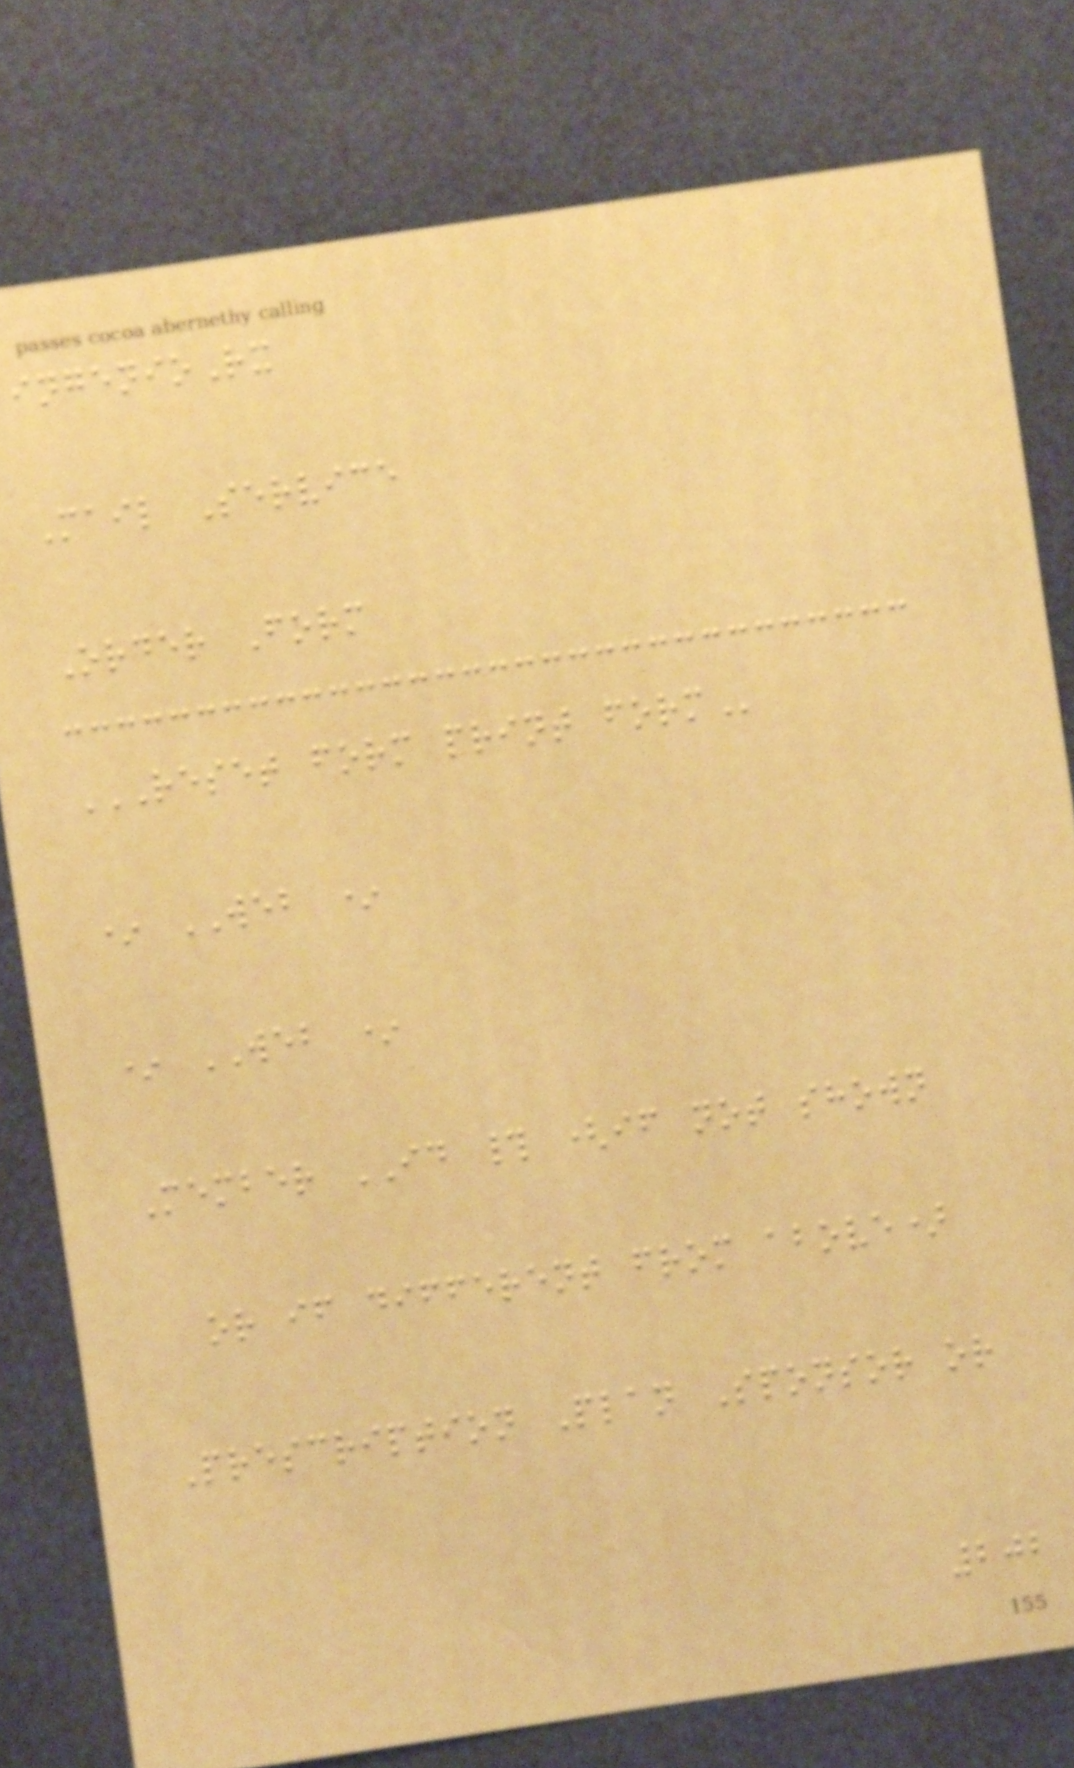ingenioRx
Mail Service
Order Form
RESET FORM PRINT FORM
* WEB *
* WEB *
Member ID # (if not shown
or if different from above)
Prescription Plan Sponsor or
202
